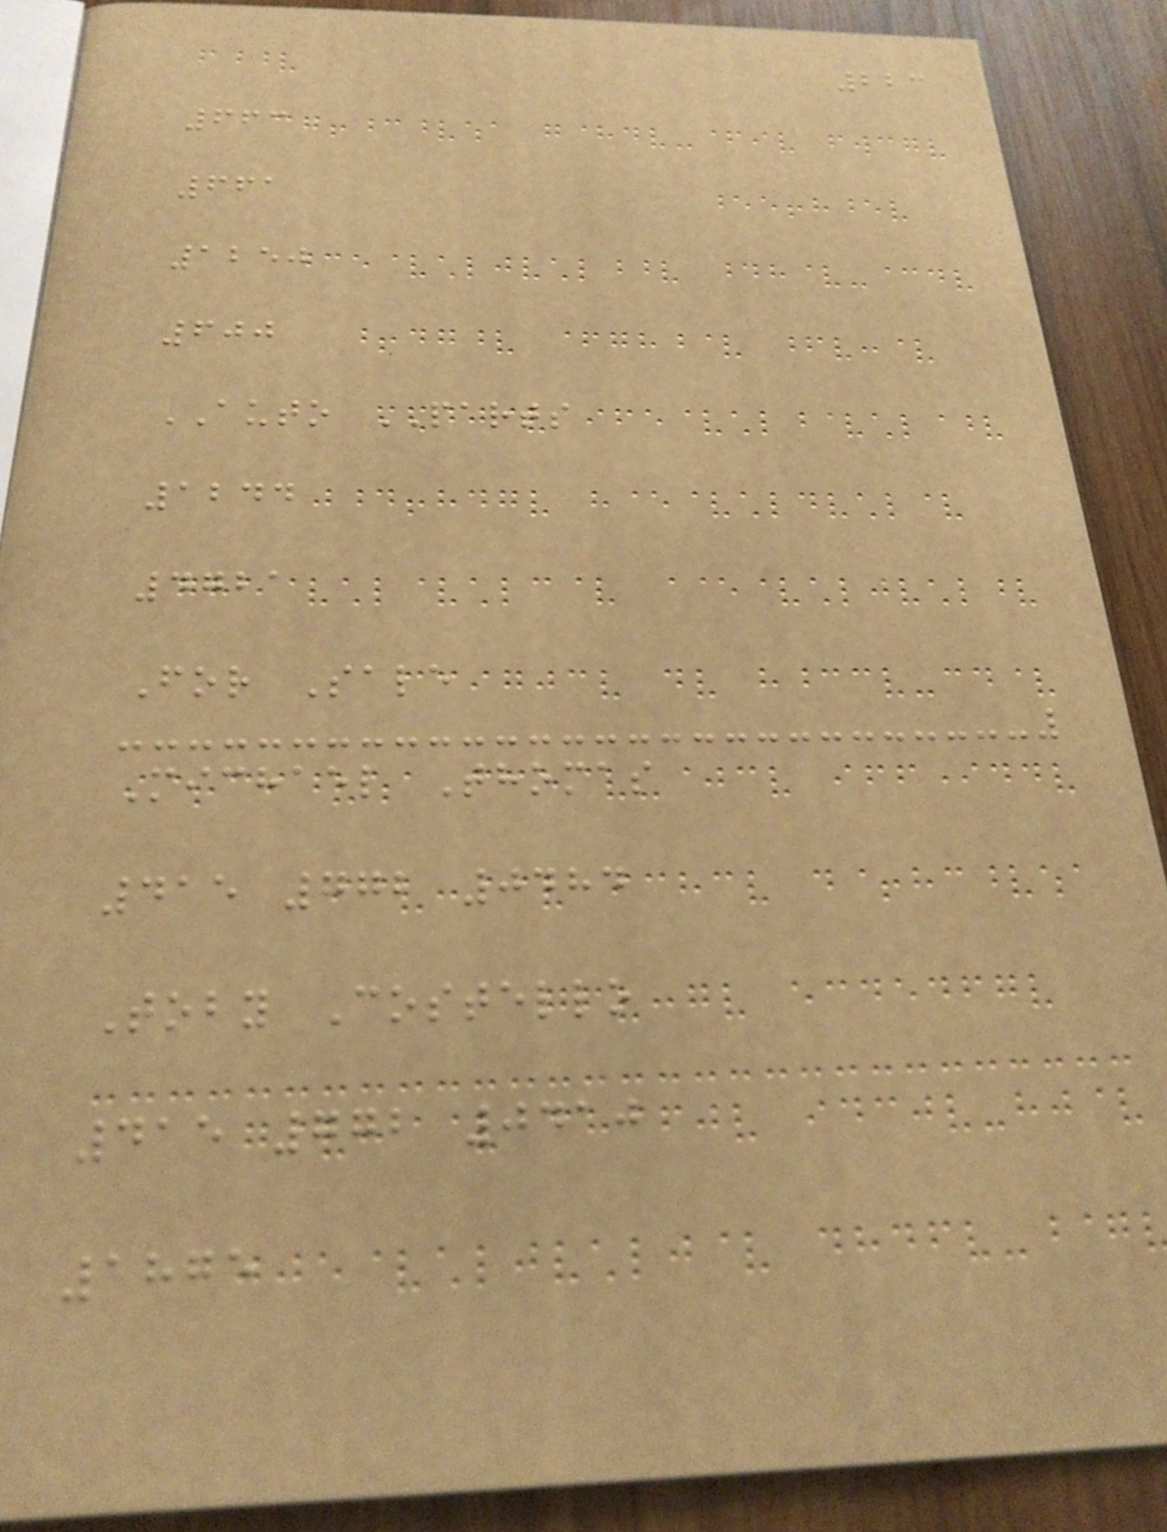223
663
661
1250
600
AUTO PARTS
1244
4721
For Sale
Michael Thomas
415 772 0484
Toby Costello
415 772 0410
1875
